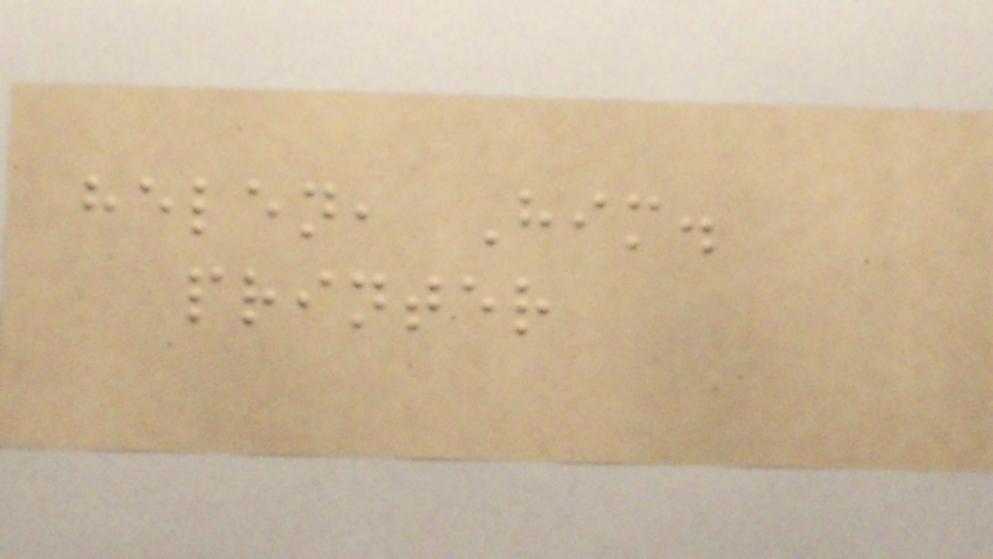helen, Him.
printer
